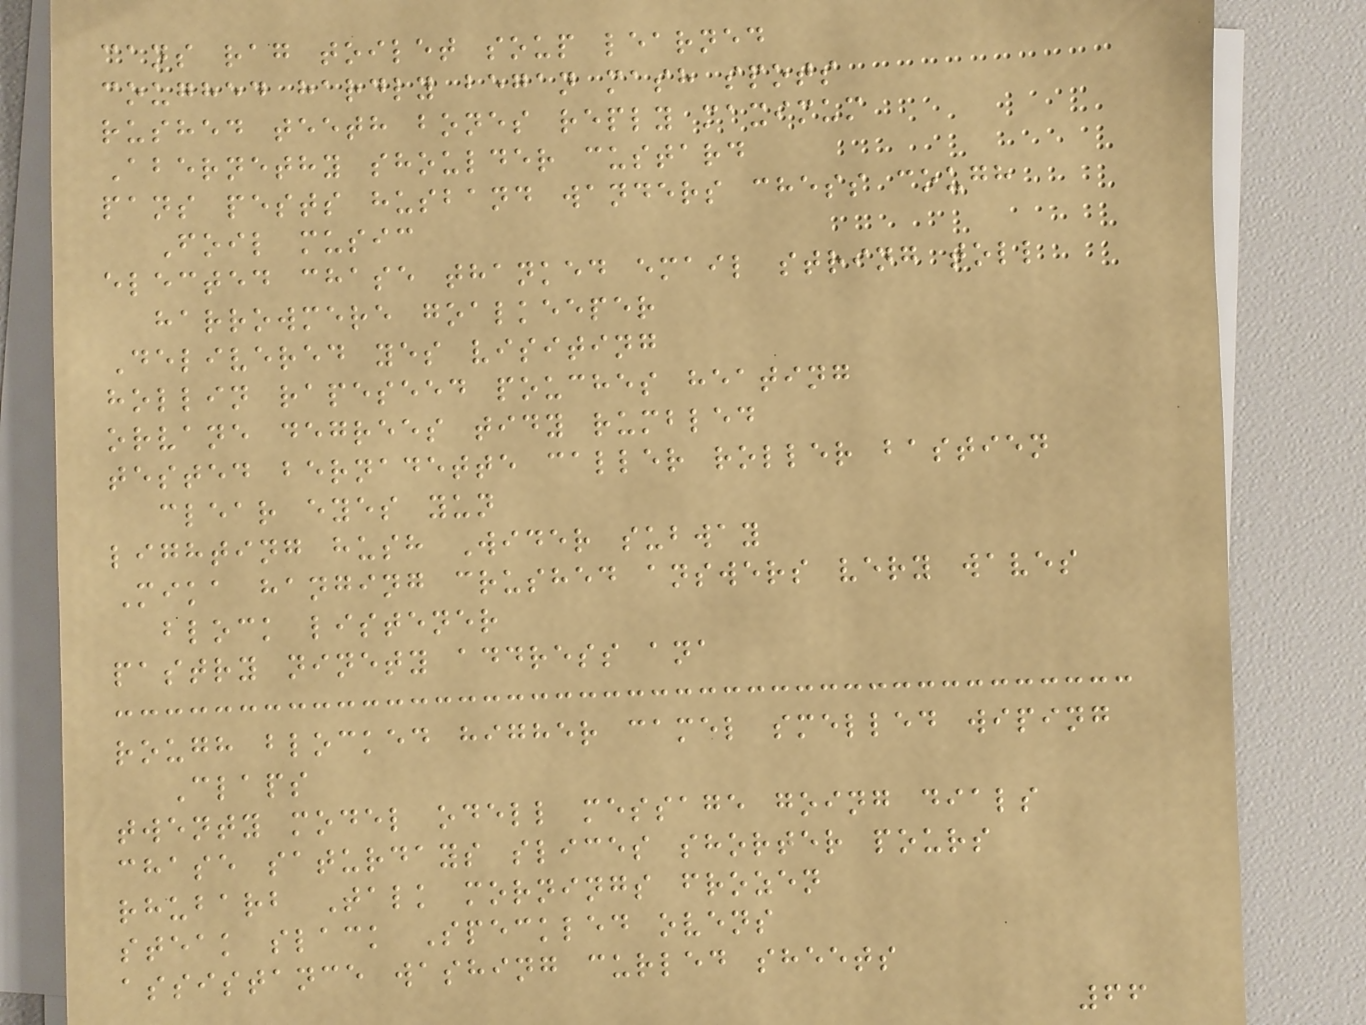cans rag toilet soup learned
coughed hardly began mash spots
rushed teeth bones reply maximum
Abernethy shoulder custard
pans pests husband wanders chess cough
Foil music
elected chase thanked email string toll
harrowmere goalkeeper
Delivered yes visiting
hollin rapeseed pouches heating
orvane degrees tidy rumbled
tested bernadette caller roller bastien
clear eyes yun
lighting hush Wider subway
Mika hanging crushed answers very waves
block listener
pastry ninety address ana
rough blocked higher camel smelled wiping
Claps
twenty model odell message going dials
chase saturdays slices shorter pours
rhubarb Talk mornings frozen
steak slack Speckled ovens
assistance washing curled sheets
66
